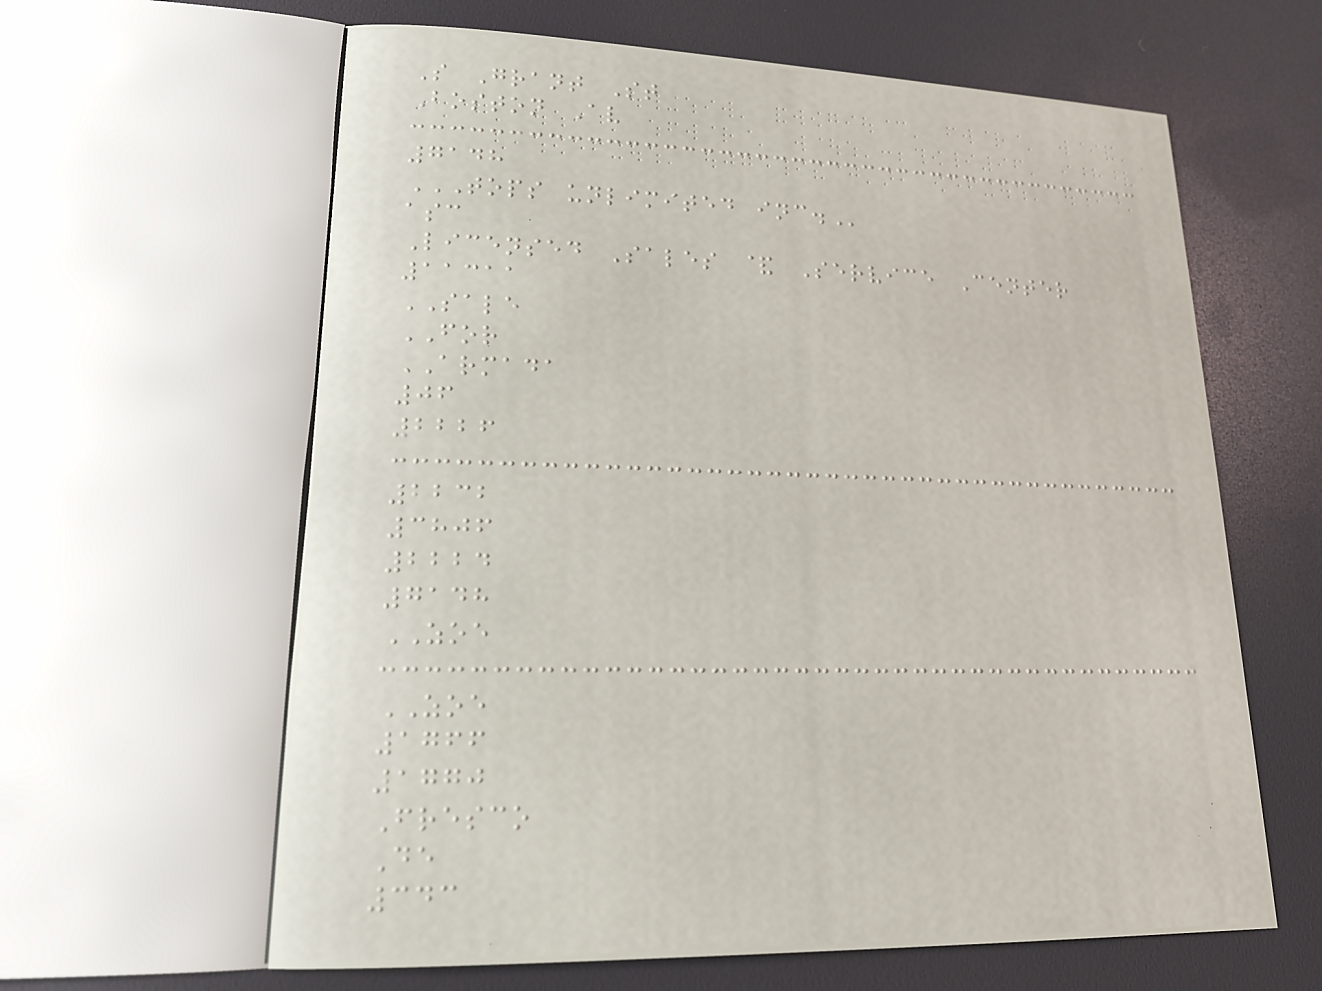S Grant St
Boston Av
7148
TOPS UNLIMITED INC.
asc
Licensed Sales & Service Center
11311
SALE
FOR
ARMADA
06
2226
2232
3806
2224
7148
ZOE
ZOE
1766
1770
Fresco
De
343
